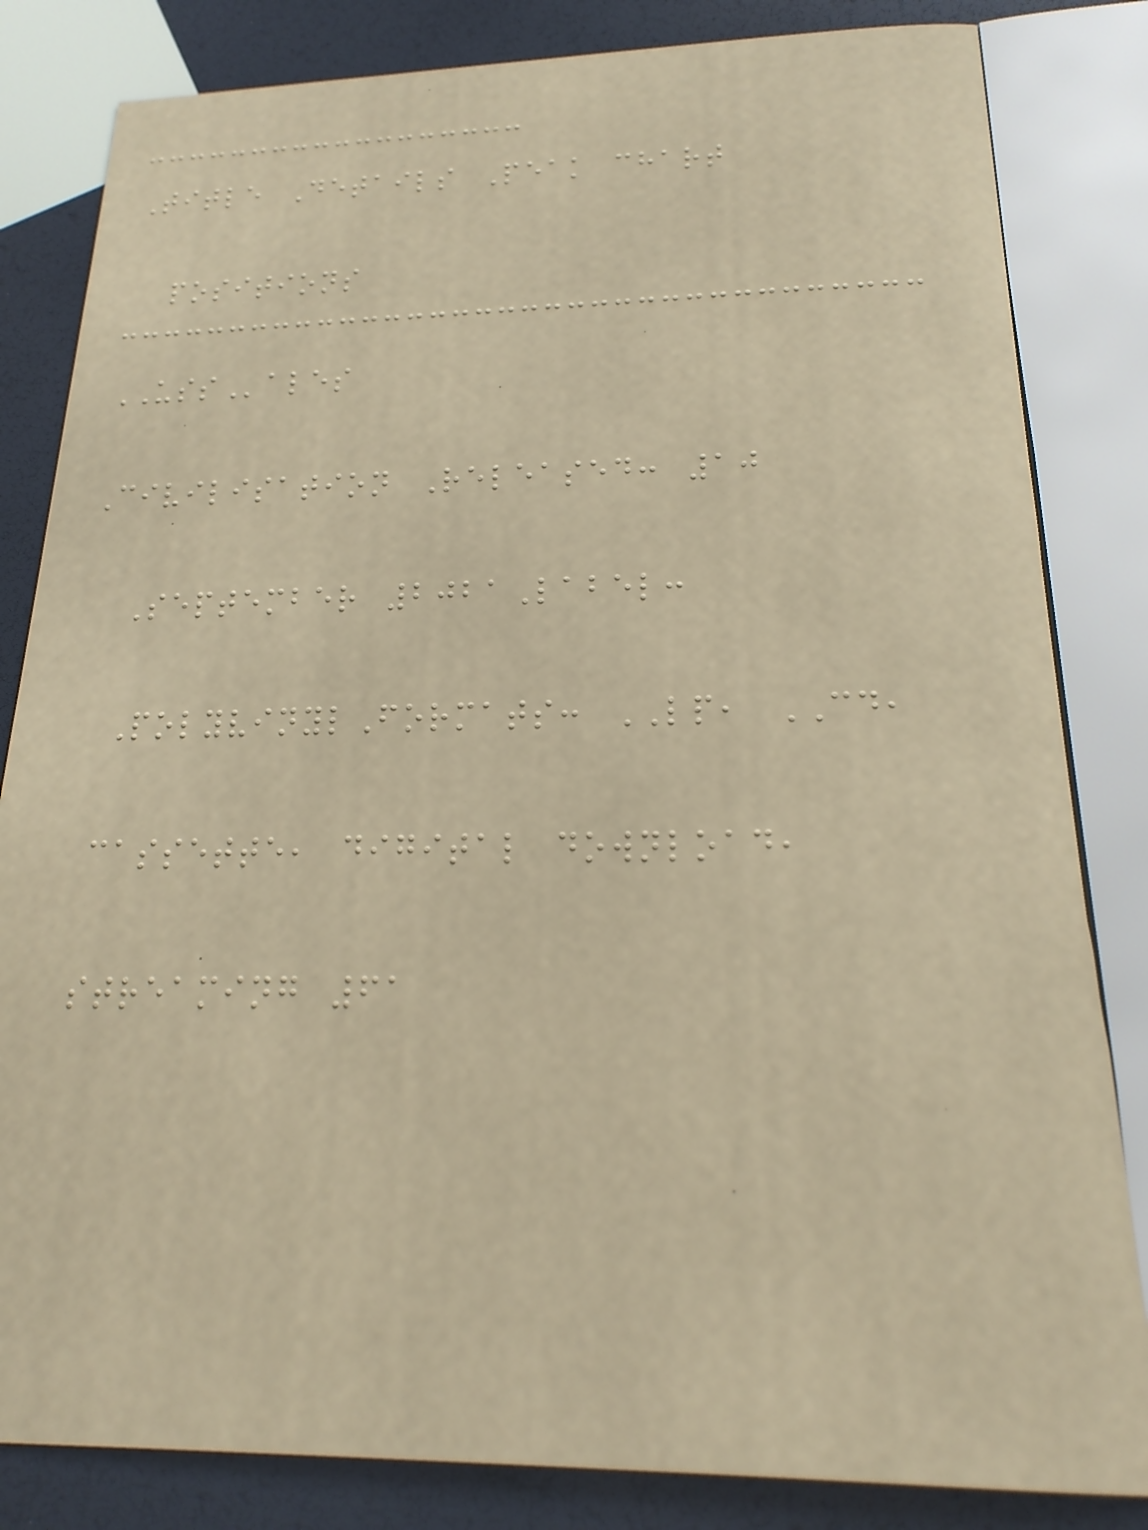Title Details Peak chart
positions
USSales
Civilisation Released: 10
September 2021Label:
PolyvinylFormats: LP, CD,
cassette, digital download,
streaming 61
